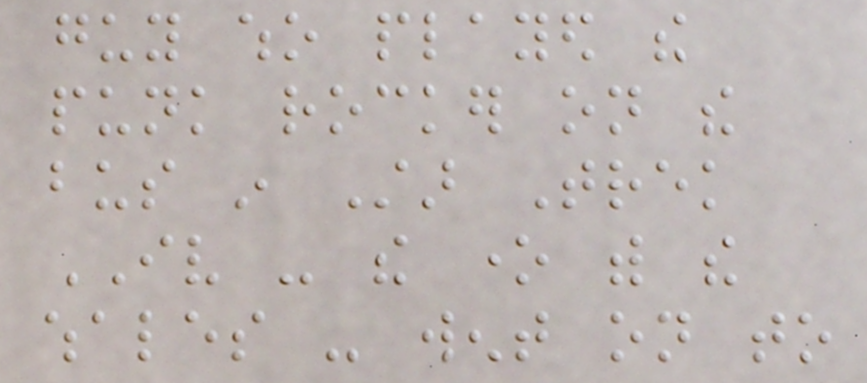guy who played the
punk rocker on the
bus in Star Trek
IV - the one with the
whales - went on to
